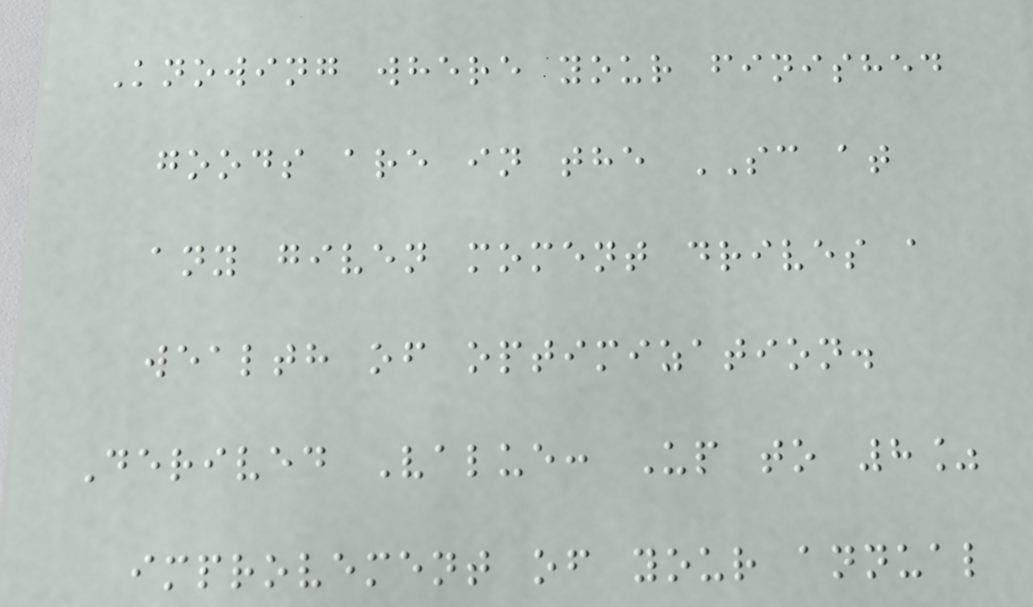Knowing where your finished
goods are in the SC at
any given moment drives a
wealth of optimization.
Derived Value: Up to 8%
improvement of your annual
